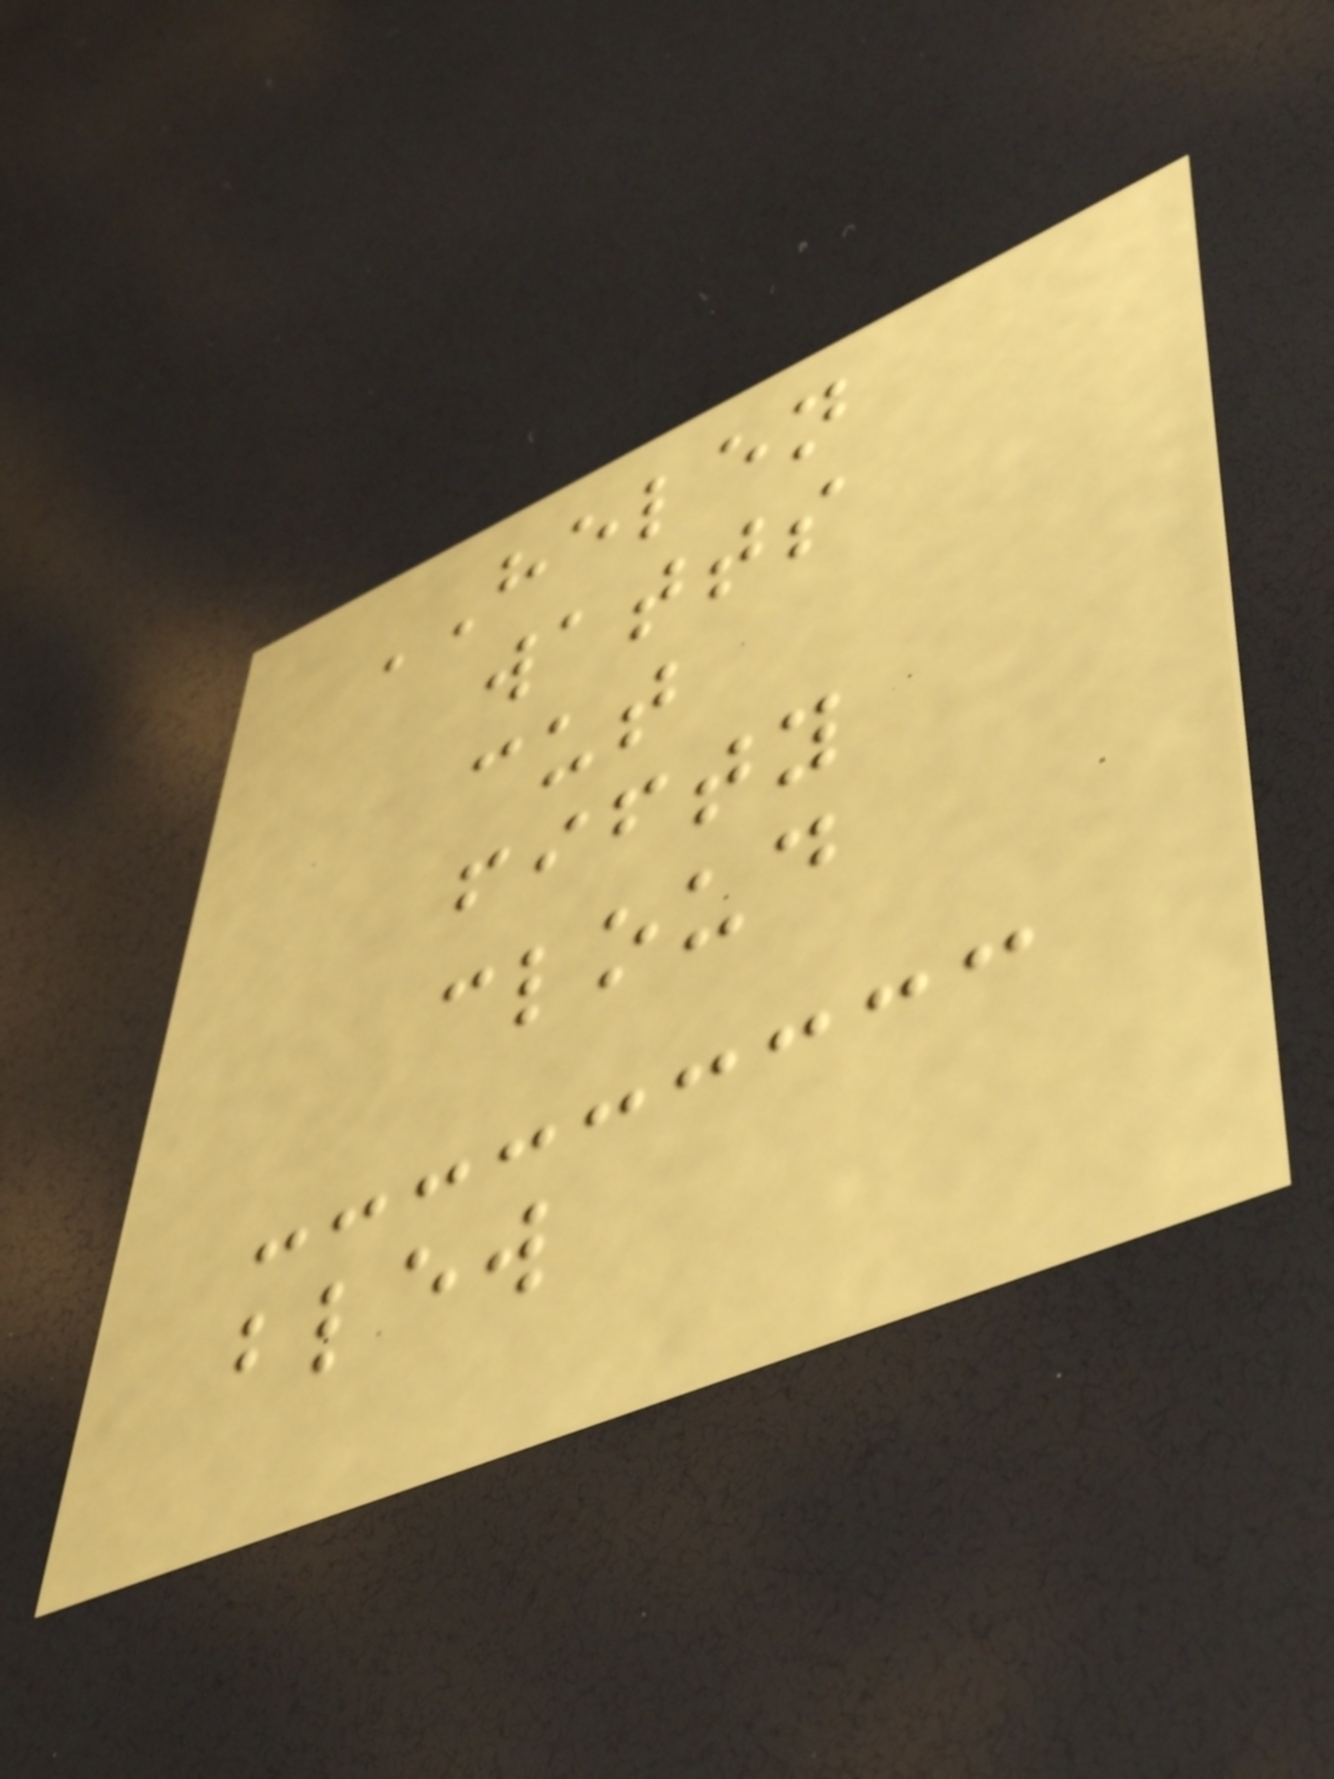HELEN
watts
cut
fifty
cloud
blew
